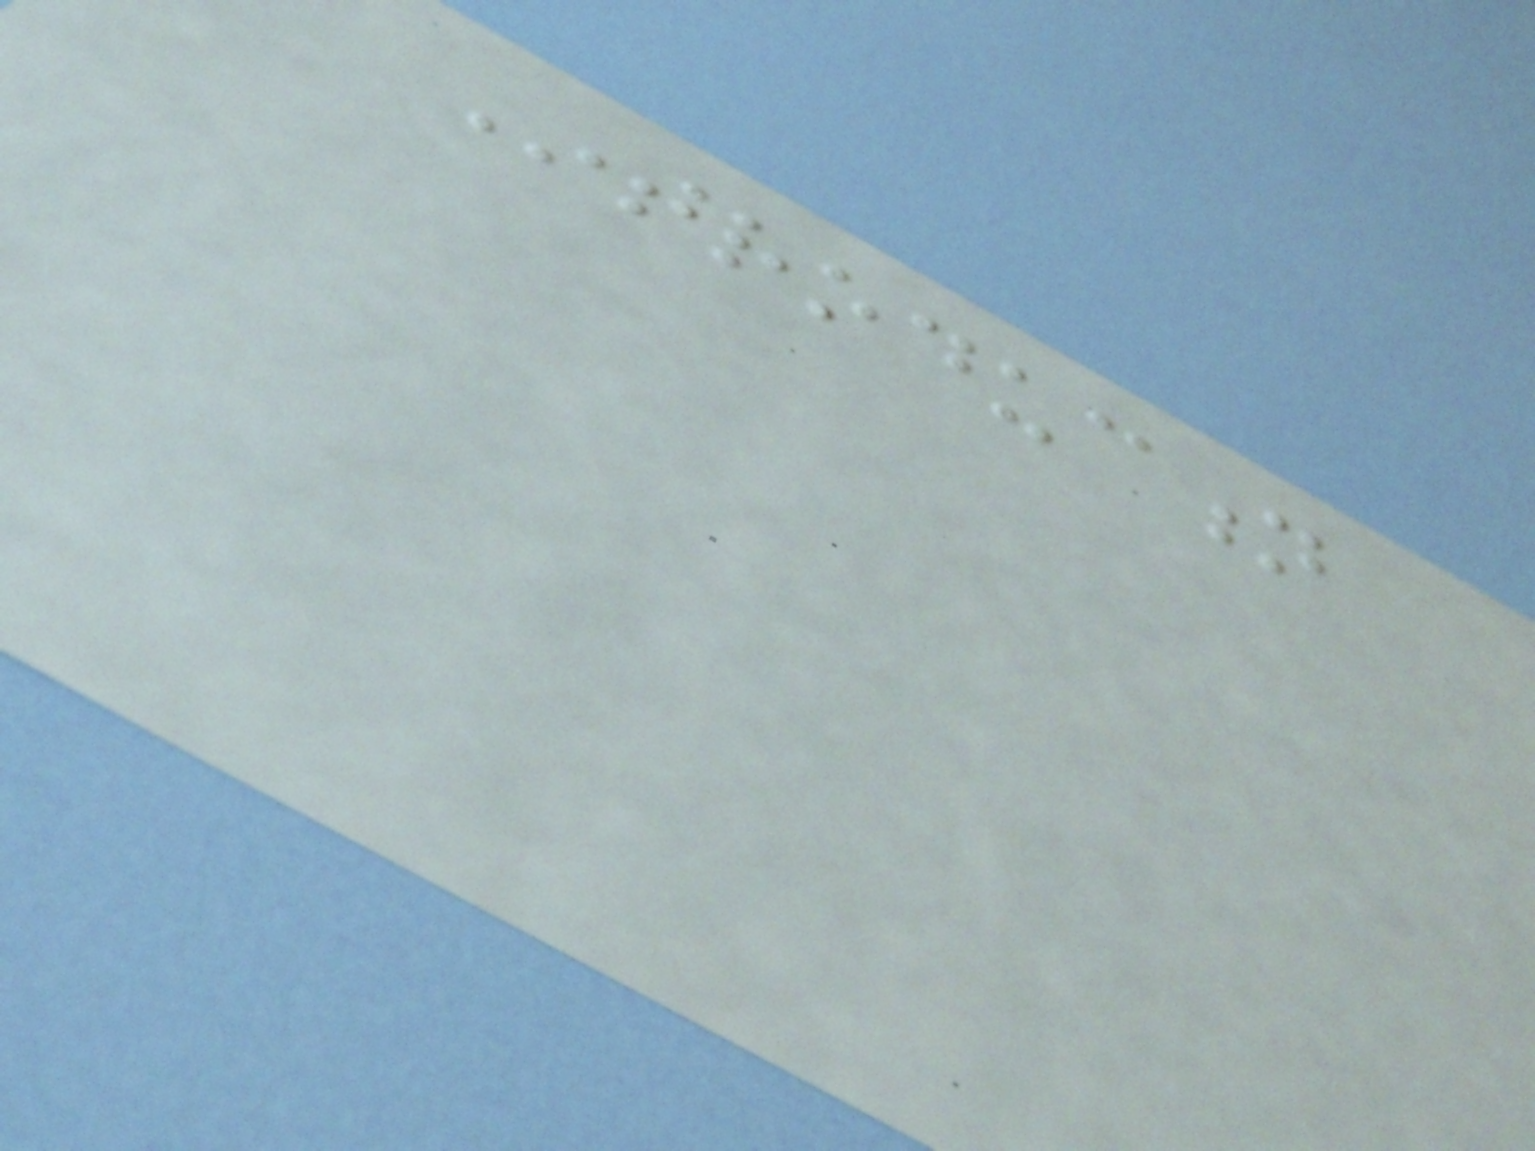Introduction
